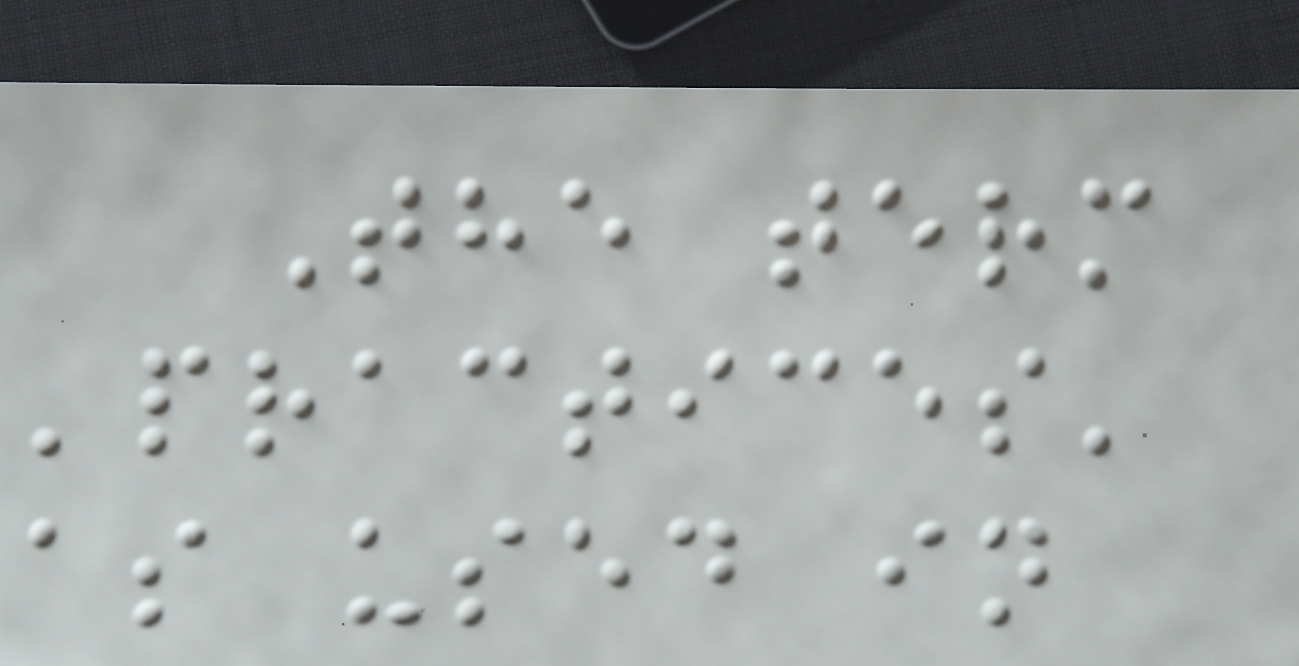The term
'practices'
as used in
